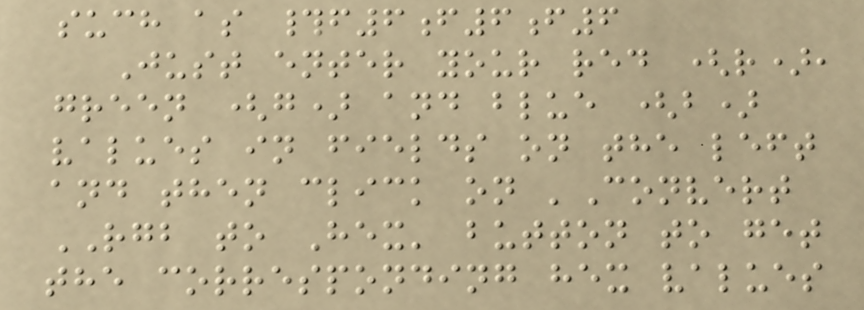such as #f6f6f6
Just enter your red (r),
green (g) and blue (b)
values in fields on the left
and then click on 'Convert
RGB to Hex' button to get
the corresponding hex values
